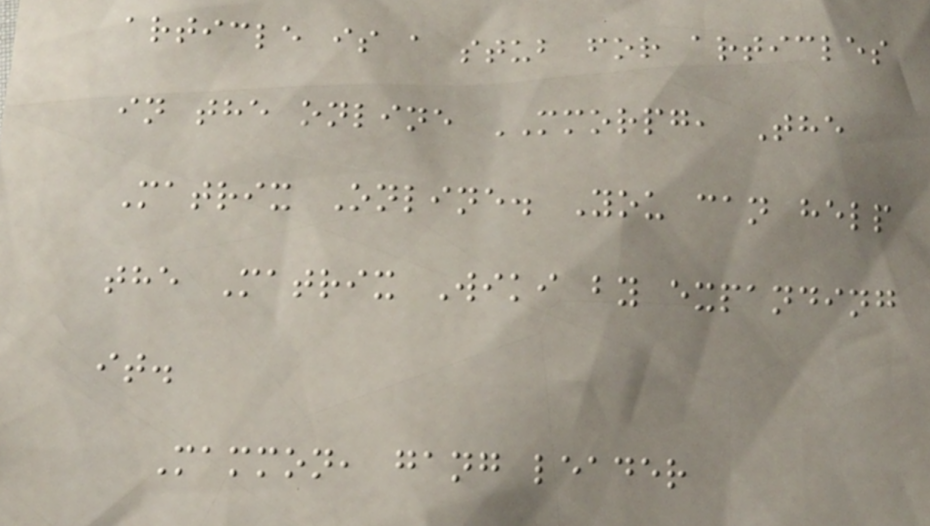article is a stub for articles
in the online MMORPG, The
Matrix Online. You can help
the Matrix Wiki by expanding
it.
Mammon, gang leader
